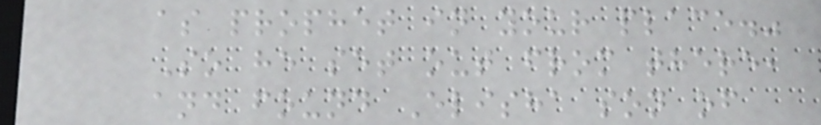as prophet in your place."
So he set out from there,
and found Elisha son of
